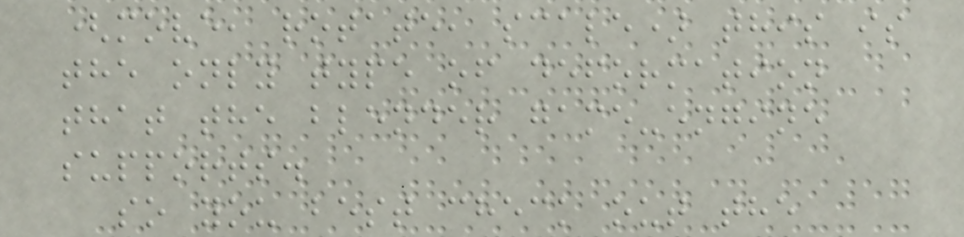(move, rotate, scale) this is
the only type of deformation
that the blender game-engine
supports.
so you best check out the
